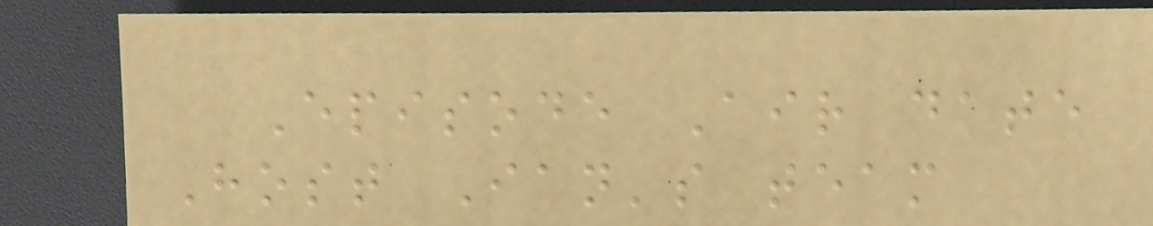Episode Air date
Host Ian's team
